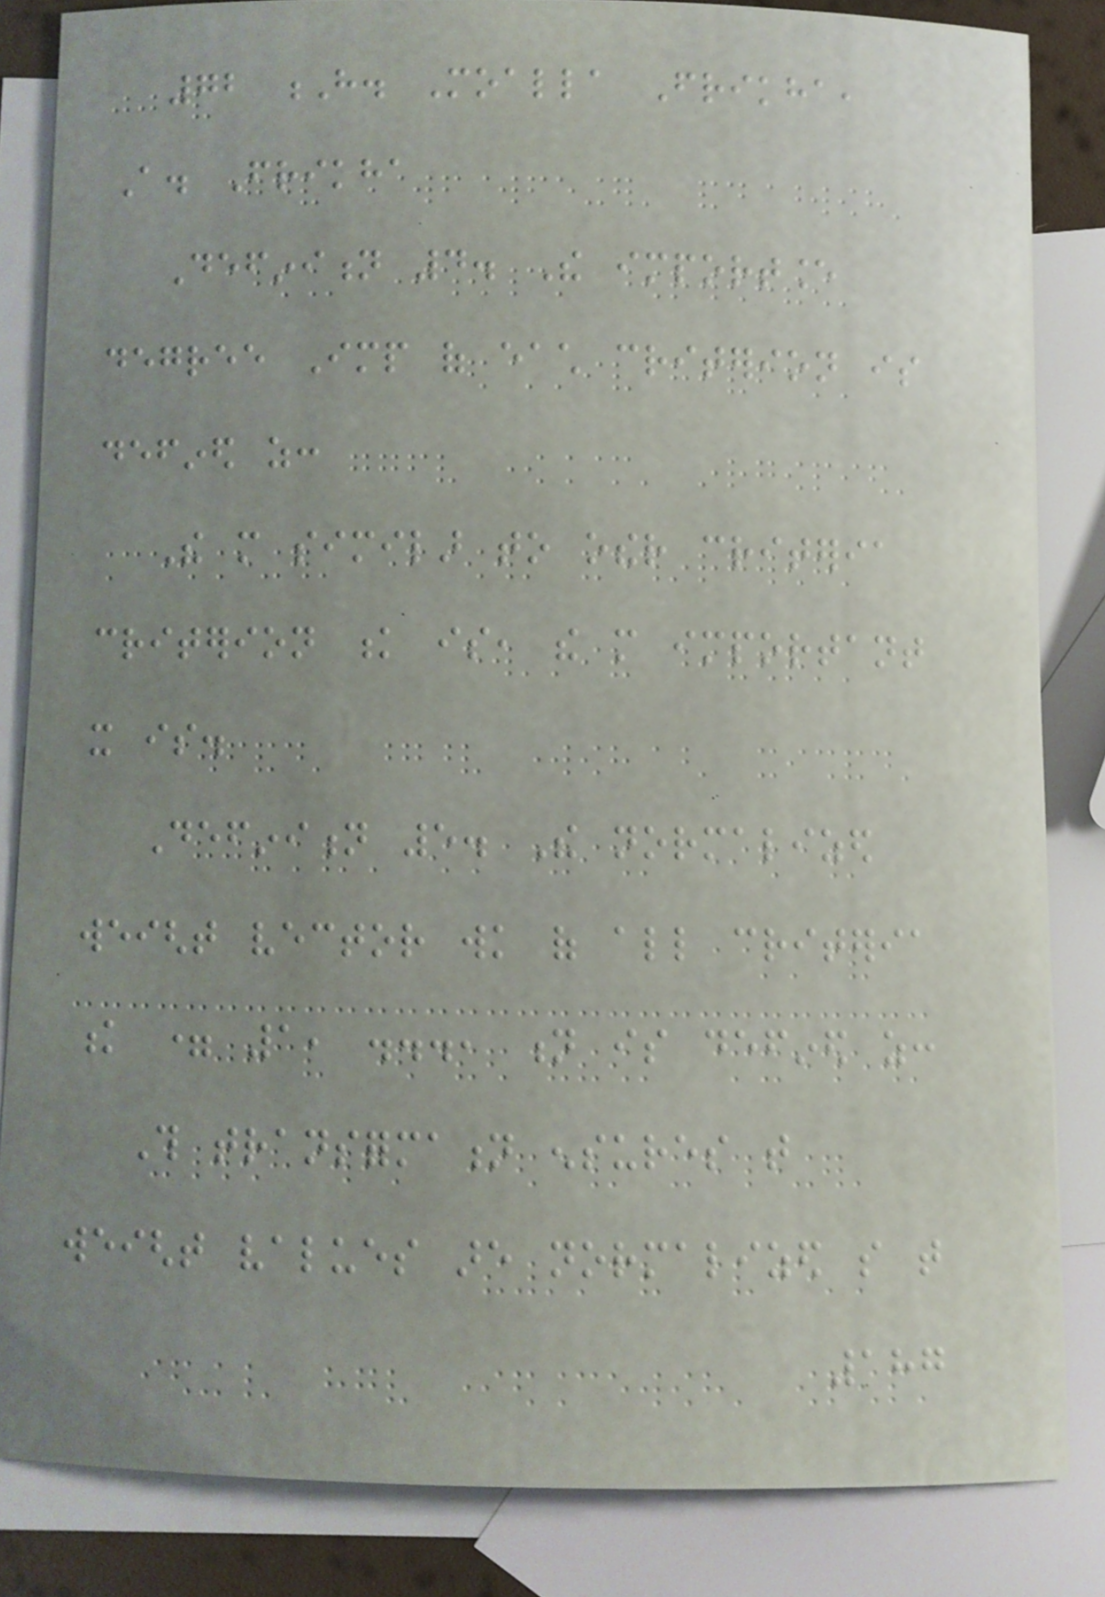72 H. Moalla Frikha,
A. Frikha
Definition 4. The importance
degree Imp of each criterion is
defined as:
The more similar to other criteria
criterion k is, the more important
it is.
Definition 5. The normalized
weight vector wk of all criteria
k = 1, ..., n is defined as:
This transformation ensures that
weight values are normalized so that
187
